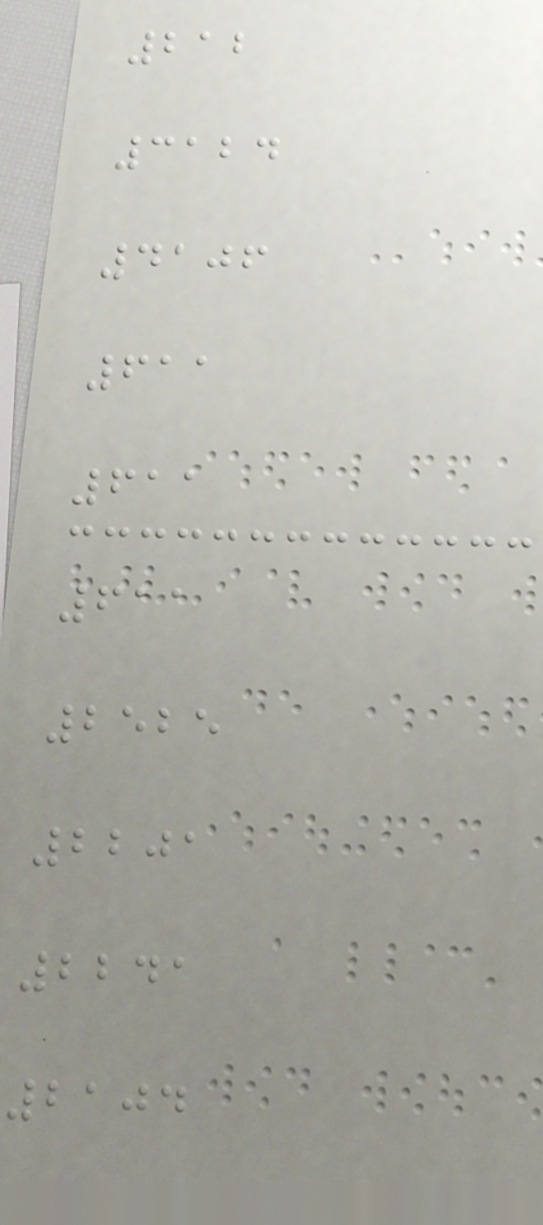212
3124
4106
611
611
611
2525
2201
2241
2104
